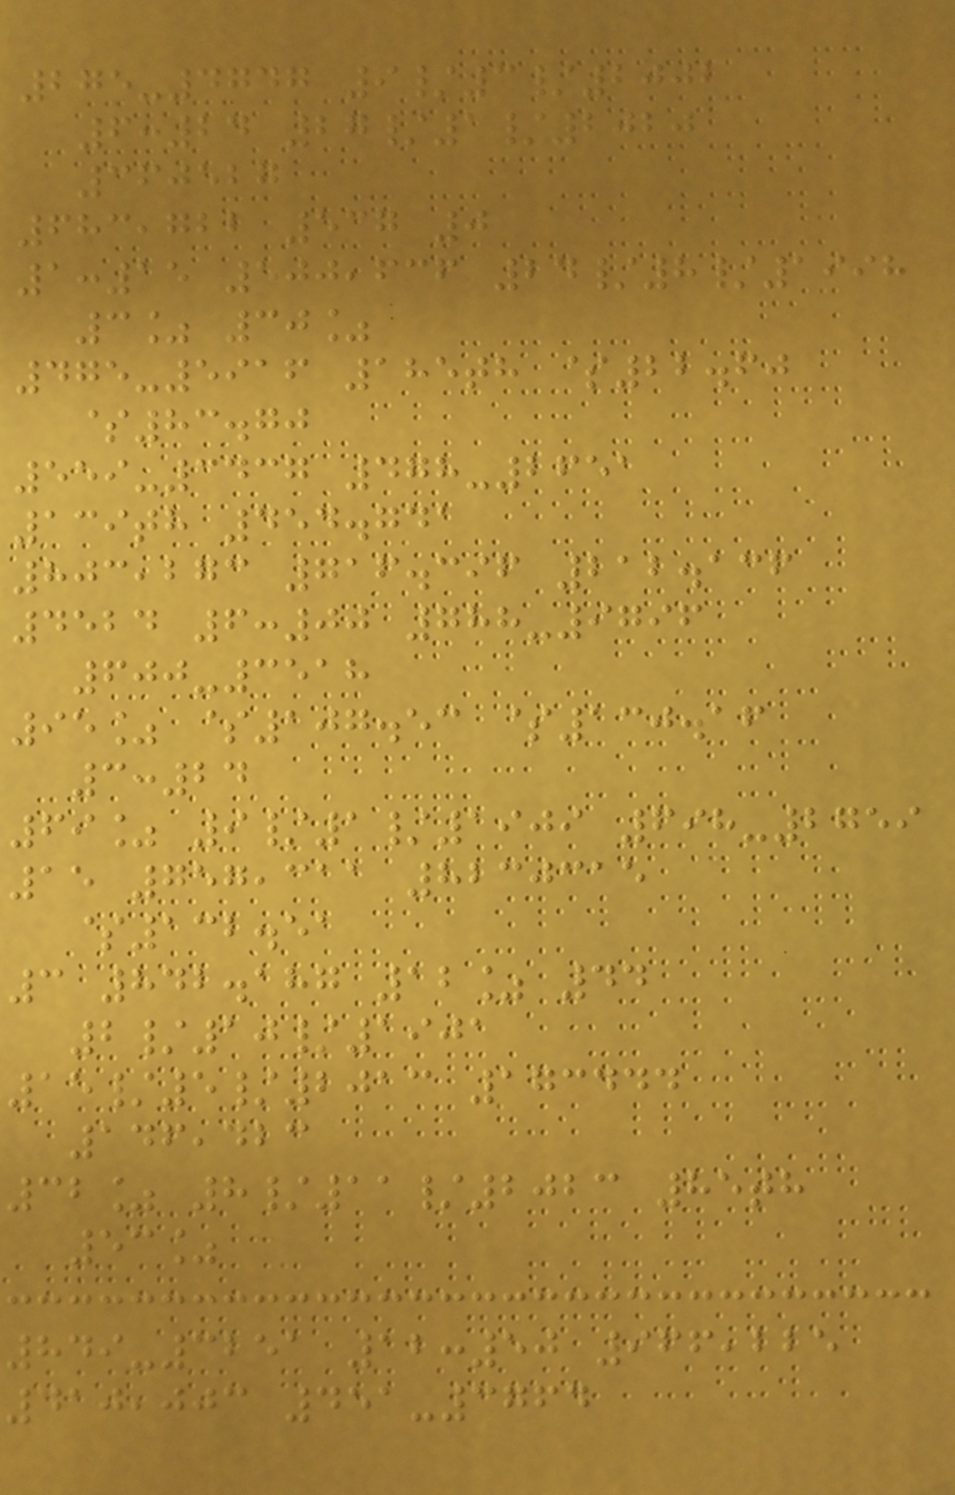275-4747 9/3/2002
6:24 27/1/2020
360527
683,722 537 0
1:15 500,636 24/8/1998
3% 30%
475-5916 185th $22.60
$83.70
559-3437 478-2651
139th 454.741
803,273 716.396 212.136
4524 6:00 788-9796
600-3518
95% $107.53 $130.16
3:24
69% 9/1/1909 698-2759
15 757,311 8230315
$132.51
3 842.187 12% 44
2/10/1901
15/5/2013 173444
146,423
32% 8/11/2023 85th
53%
849-3251 12:50 966,225
410,003 451-3764
